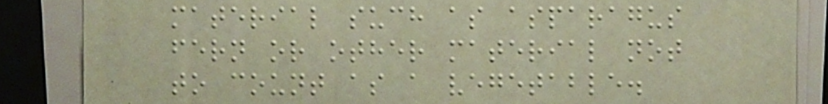material such as asparagus
fern or other material not
to count as a vegetable.
